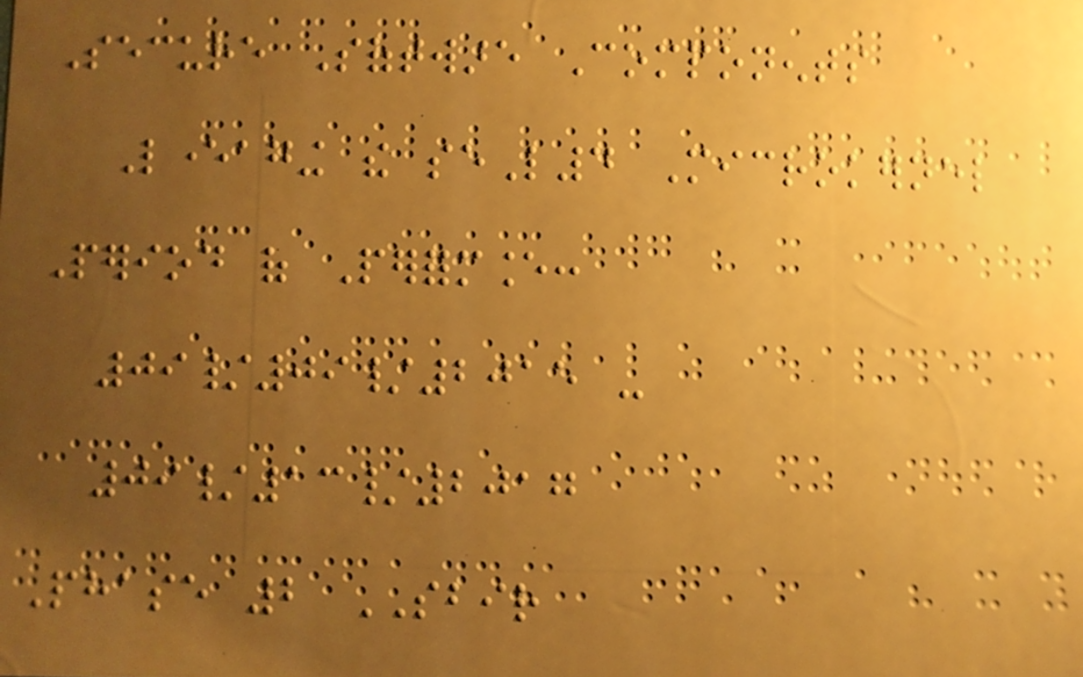Secure Software Components
Leveraging the seL4 Microkernel
Period of Performance:
09/09/2015 -
09/13/2017
Phase 2 SBIR
